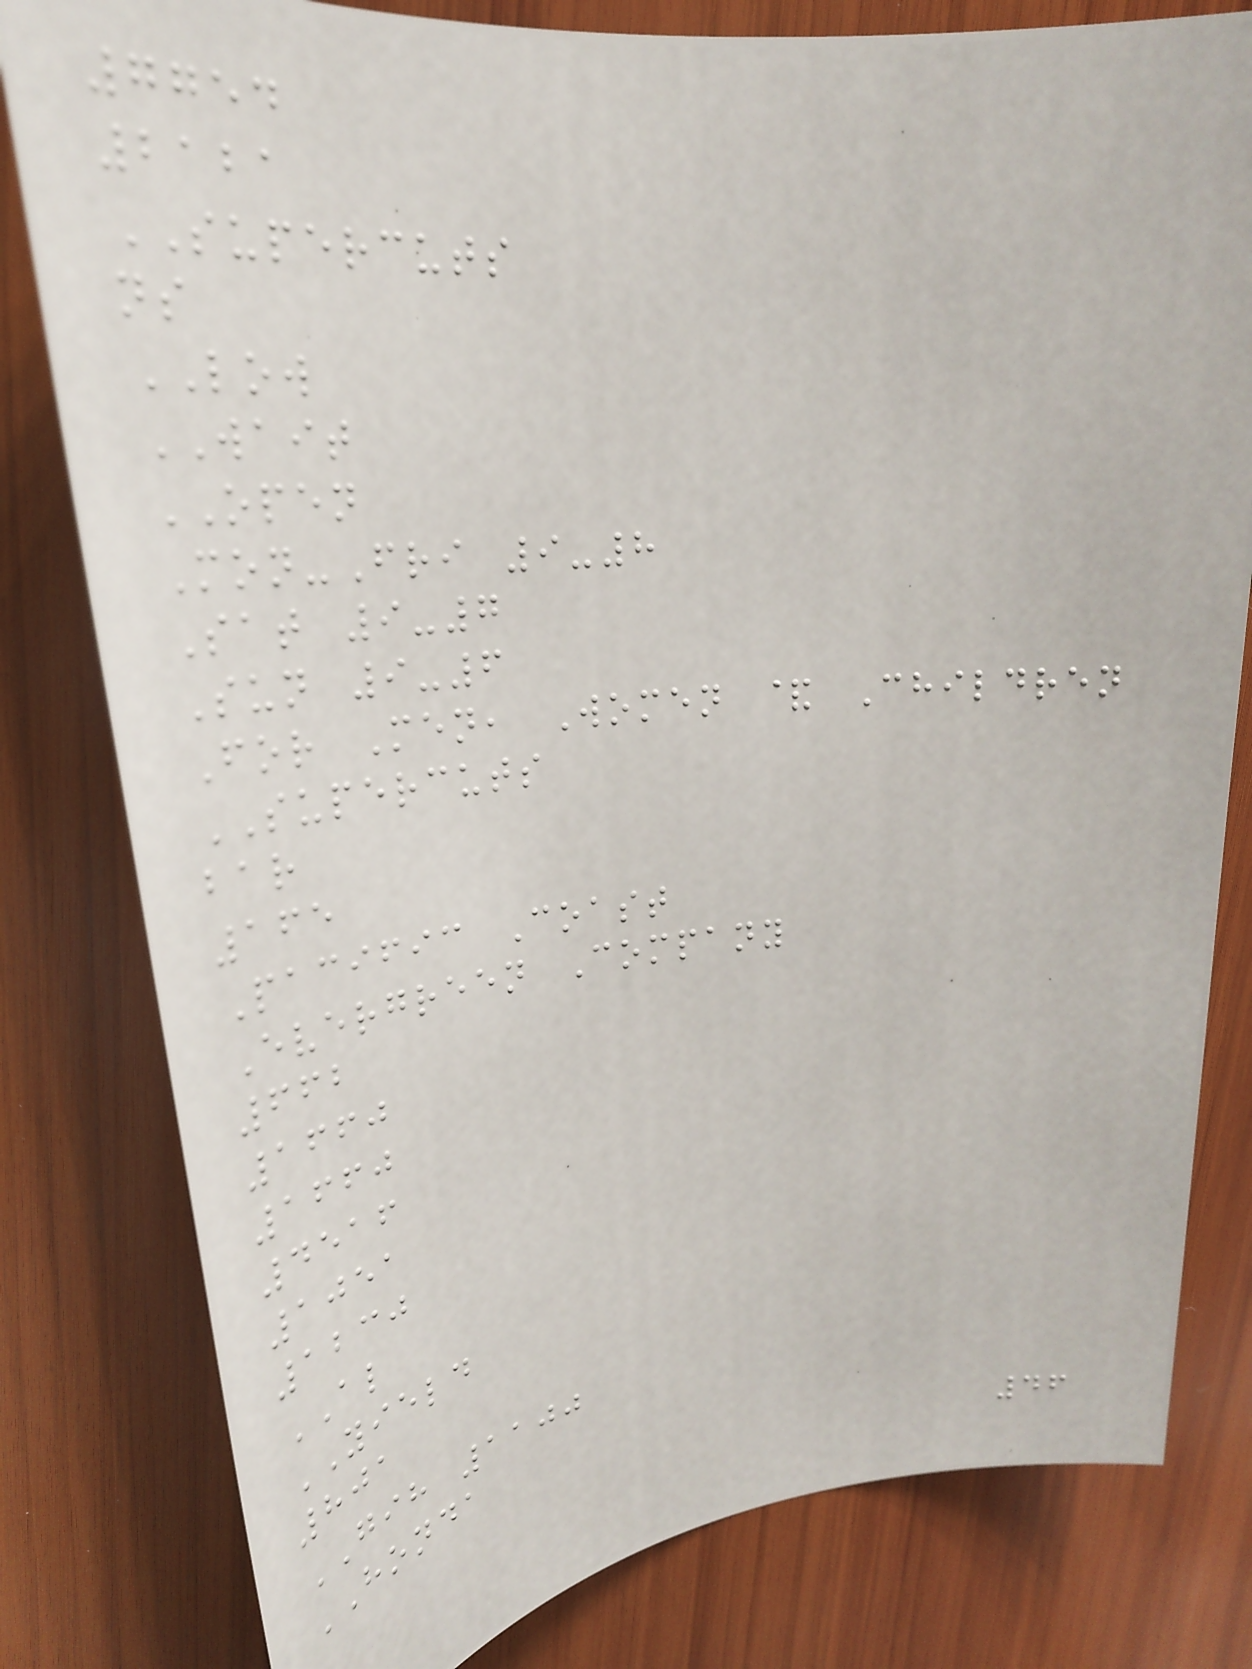7754
2121
SUPERCUTS
ns
LOW
WAIT
OPEN
Mon-Fri 9-8
Sat 9-7
Sun 9-6
For Men, Women & Children
SUPERCUTS
bar
165
Pacific Coast
Evergreen Company
662
1660
1660
4516
1051
1230
AL
YIELD
801
GIH 1100
HONDA
46
